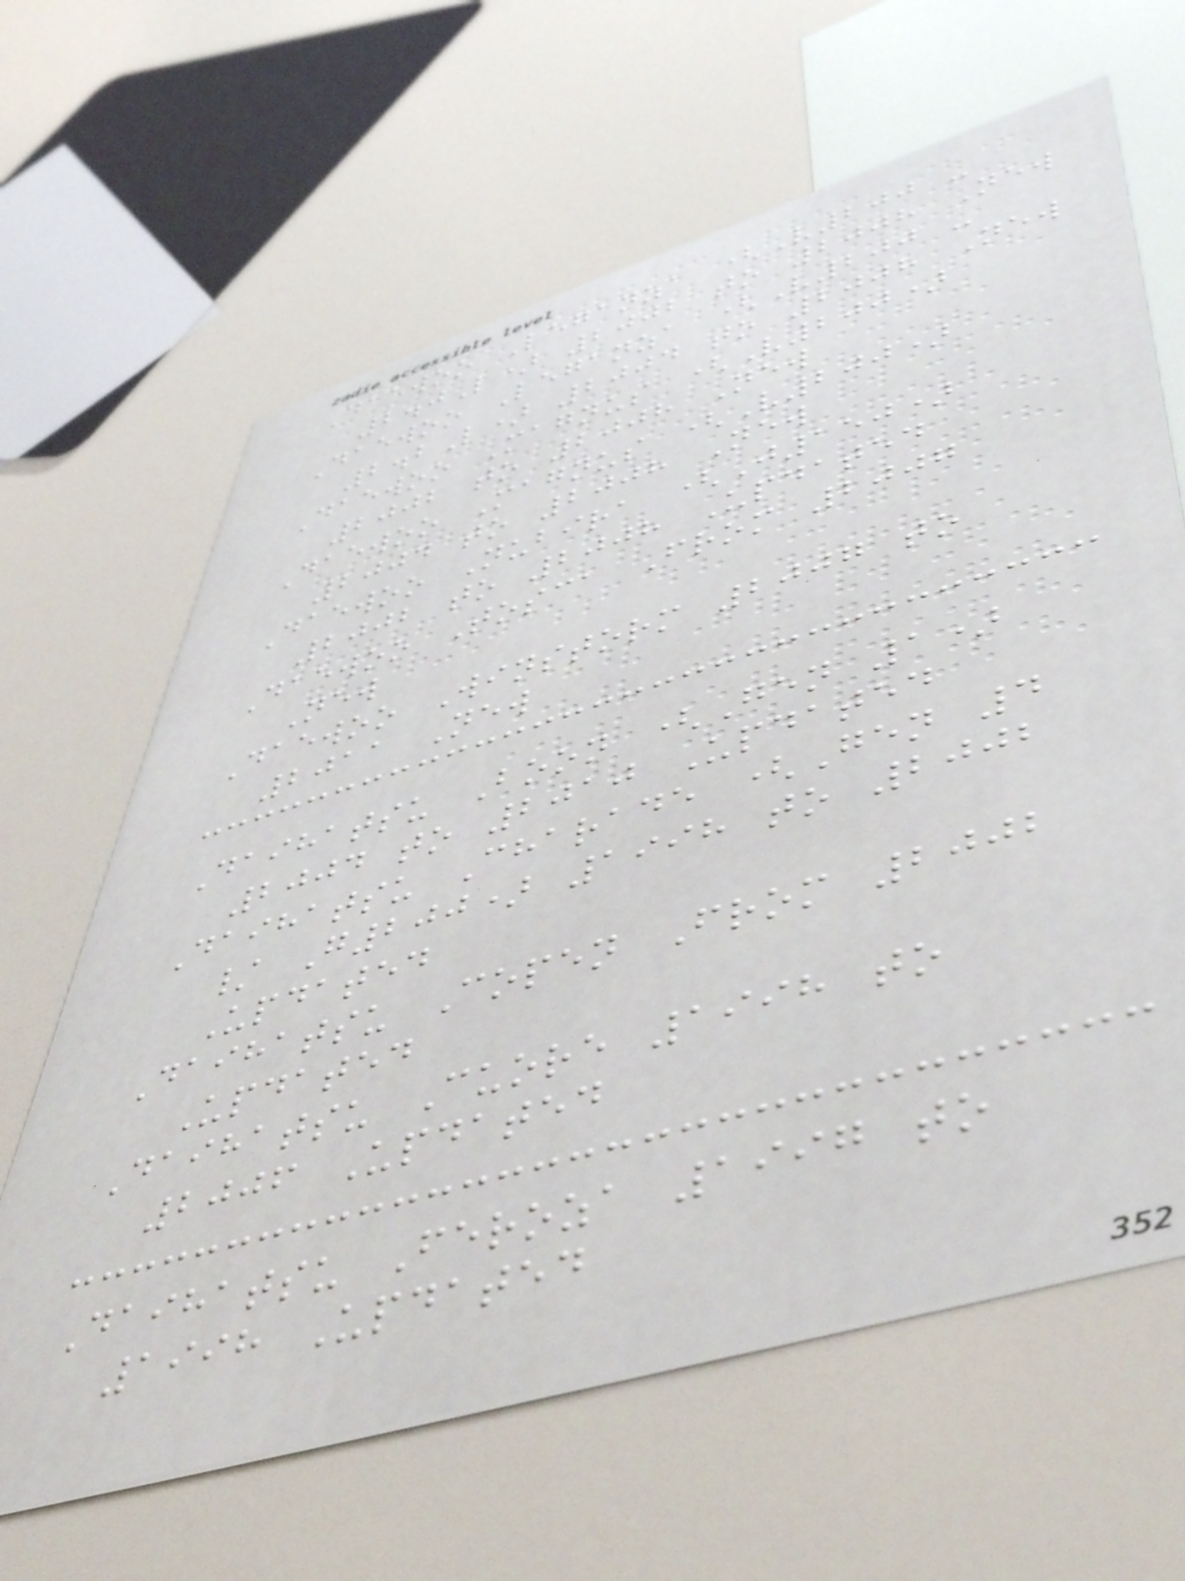Daewoo Leganza (V200 -
2.0L) 2002 to 2008 New
Daewoo Leganza (V200 -
2.2L) 2004 to 2008 New
Daewoo Magnus (V200)
2002 to 2008 New
Daewoo Magnus (V200)
2004 to 2008 New
Daewoo Nubira (J150)
2002 to 2008 Updated
Daewoo Tosca From 2007
New
Daewoo Winstorm 2007 to
2011 New
Daihatsu Boon (Gen 1)
2004 to 2010 Updated
Daihatsu Charade (Gen 4
/ G200) 1998 to 2002
Updated
Daihatsu Copen From 2002
Updated
Daihatsu Cuore 1998 to
2006 Updated
Daihatsu Feroza 1997 to
1998 Updated
